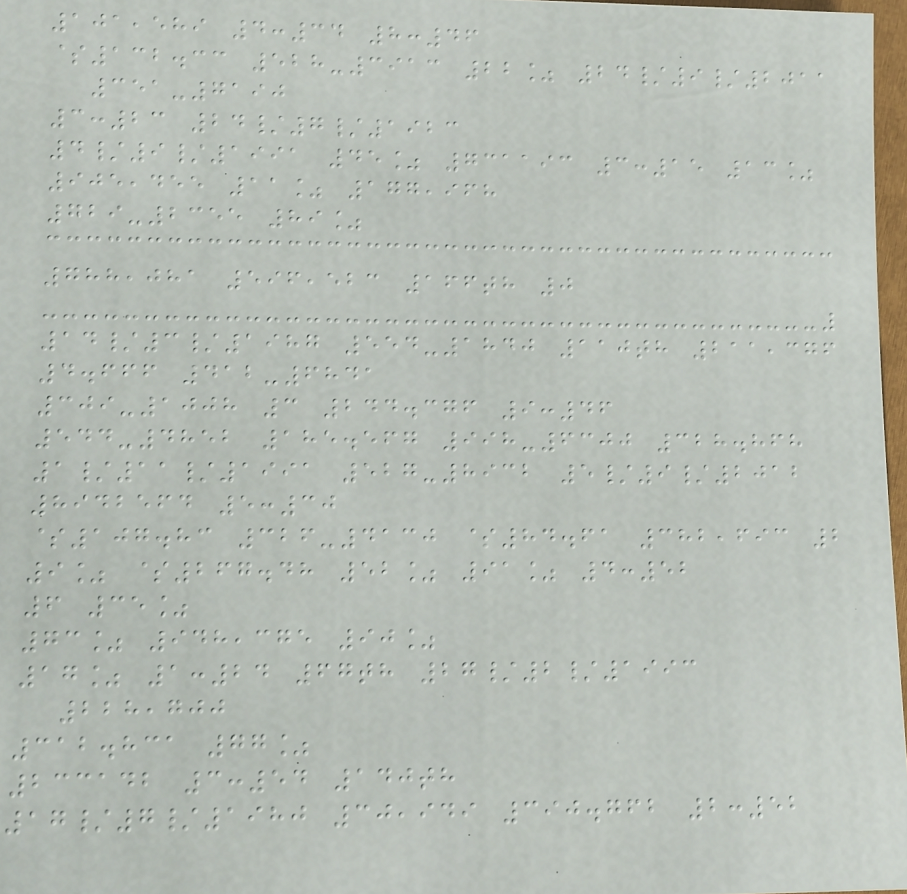101,589 4:34 8:46
$132.33 528-3913 22% 24/9/2011
351-7190
3:23 24/7/1923
4/9/1991 45% 731193 3:15 13%
905,455 11% 177,968
729-2355 89%
788,081 596,523 166th 0
14/3/1987 554-1840 110th 211,376
4.666 412-6841
309-1008 3 244.376 9:46
544-4852 185.567 998-6300 328.868
1/11/1991 527-8932 5/9/2012
8942564 5:30
$107.83 326-4130 $84.61 382,693 2
9% $267.48 52% 91% 4:52
6 35%
73% 948,375 90%
17% 1:24 67th 27/2/1993
228,700
312.831 77%
233142 3:54 140th
17/7/1980 30,949 390.762 2:52
